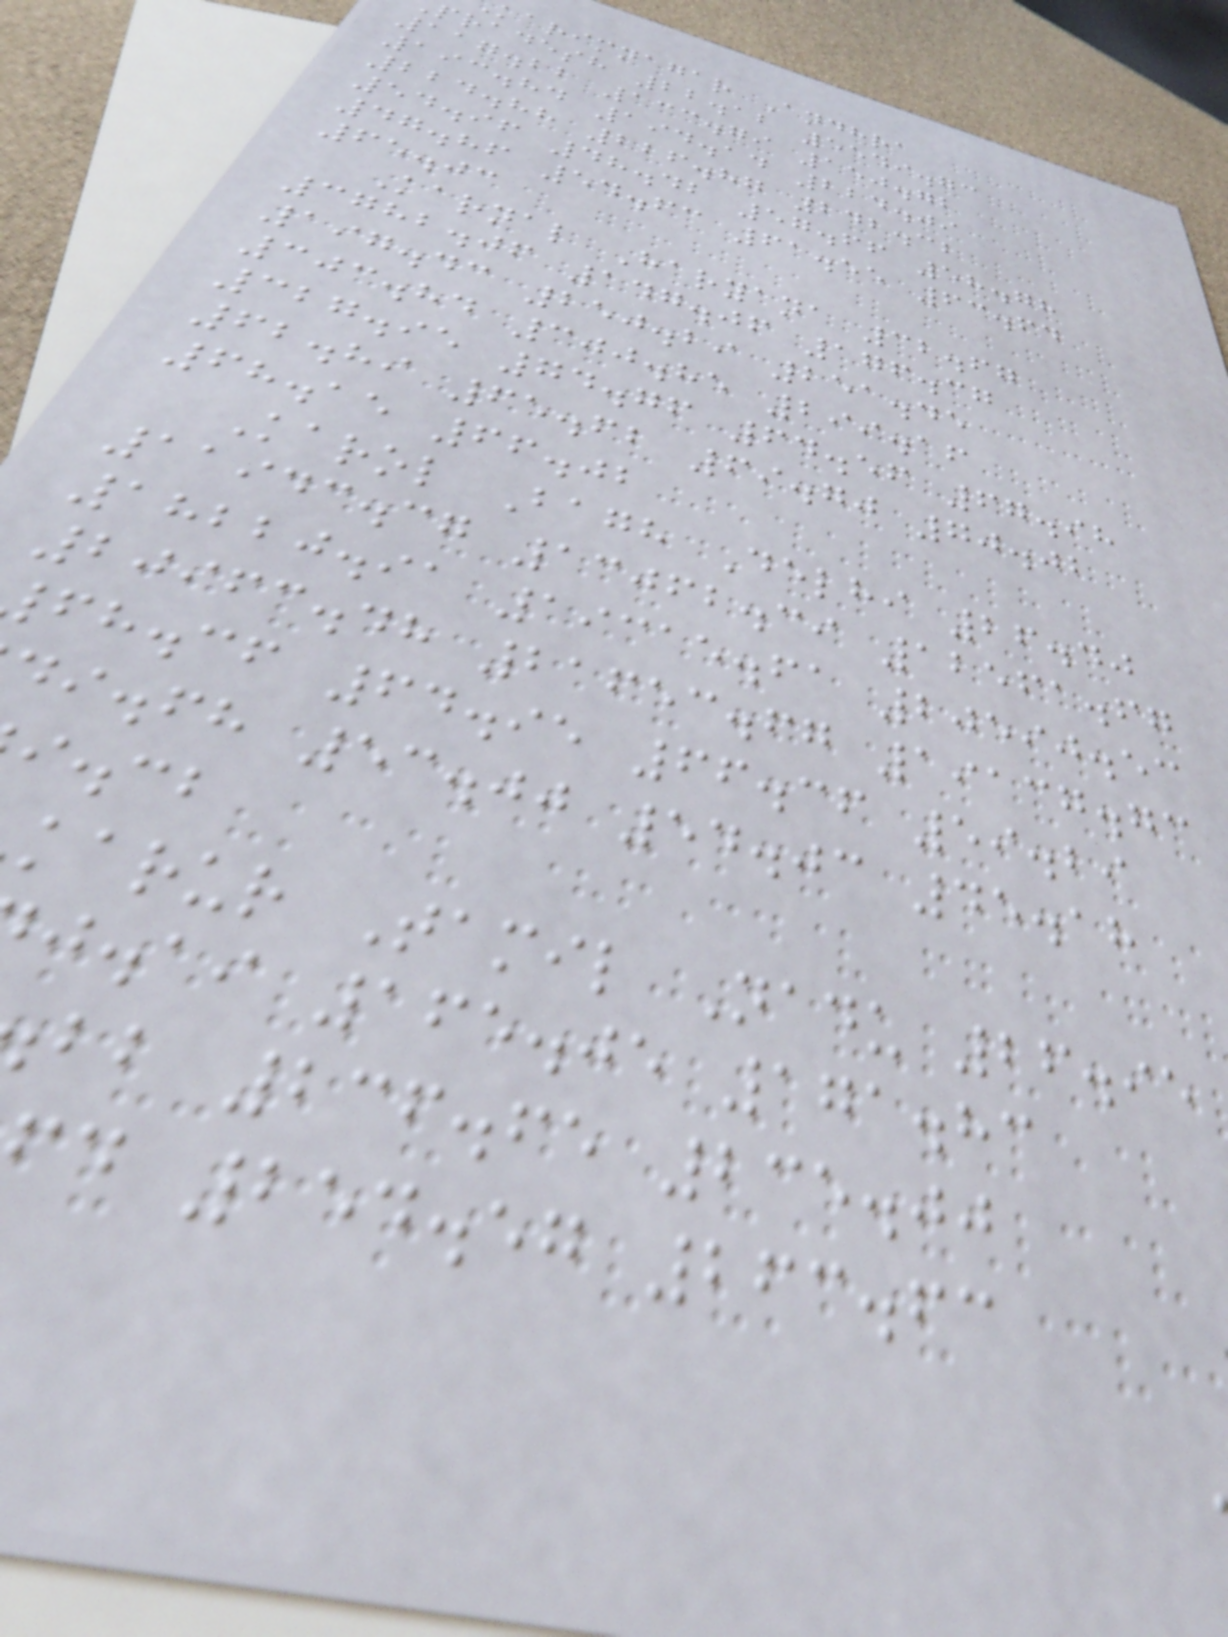karimnagar Andhra
pradesh 22.12 5549.73
117.22 133.79 150.72
193.84 194.14 224.09
224.88 226.87 242.32
54.96 48.42 57.66 58.78
47.86 54.63 61.55 63.64
65.03
Karnal Haryana 32.67
3782.06 147.06 176.37
197.43 250.29 251.45
303.84 300.85 299.16
327.95 74.76 64.56 67.98
62.89 65.62 69.70 70.02
68.15 66.02
Karol Bagh Delhi 26.40
11943.37 13062.39 12561.67
18220.91 19315.61 20590.53
20963.48 21653.67 19137.73
fh.cf 64.95 66.36 59.29
i.fh 53.00 54.03 45.18
i.cb
karur Tamil Nadu 26.95
j.ai 165.05 171.83
bb 236.65 235.00
d 254.57 263.63
